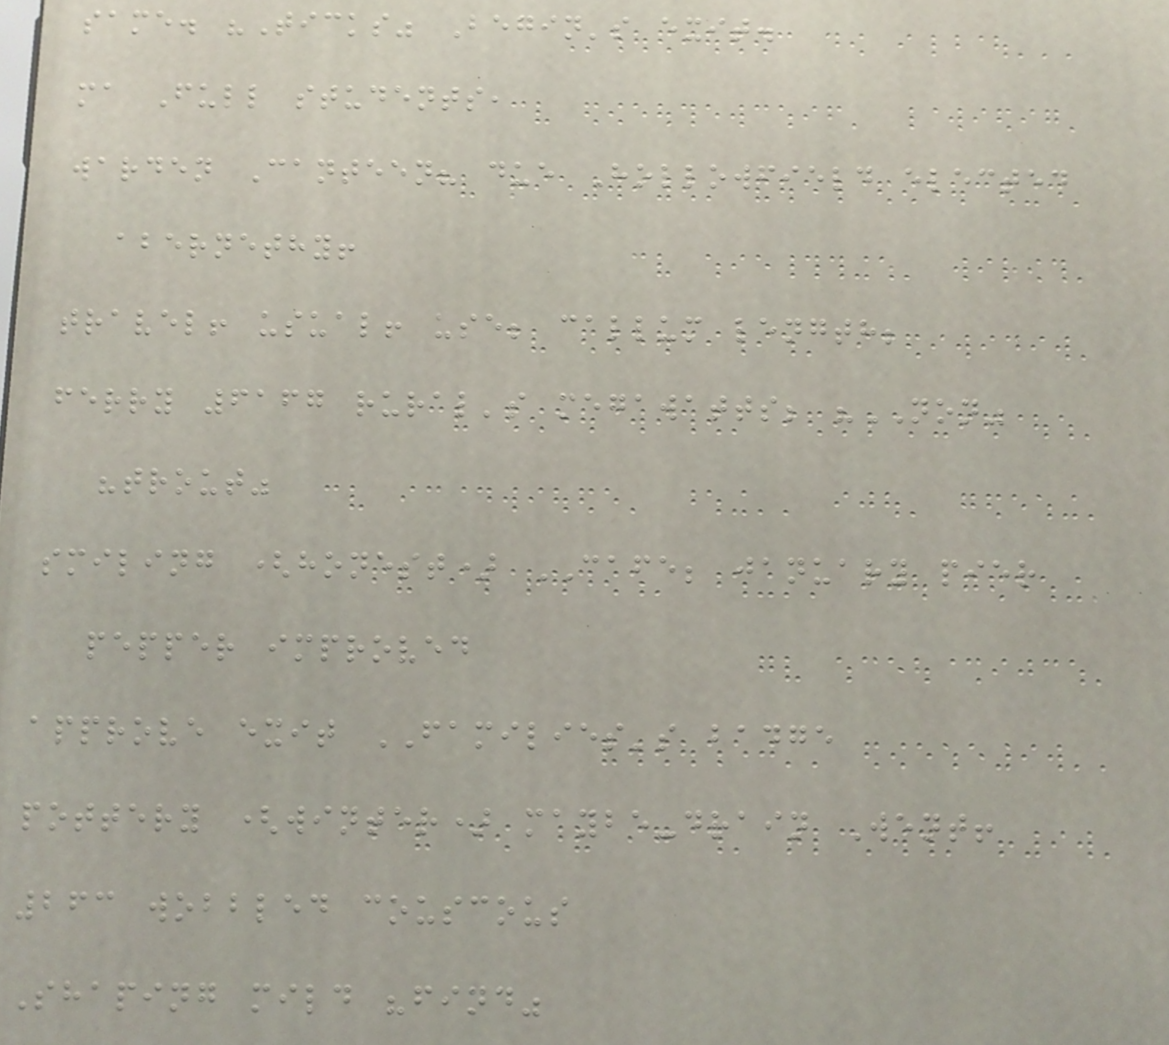same. "Ticks" Begin's exit.
ma Full students,
warden Canteen? due Hollowfield elected
abernethy!
travel! usual! use; callum length;
ferry 6167 rural's megawatts; "NON"
"trout"
smiling (honest) CAFE; january pier
pepper improved
approve exit FAMILIES's badge
pottery (winter) maybe-drain Went!
263 wobbled couscous
Shaping mild "find"
